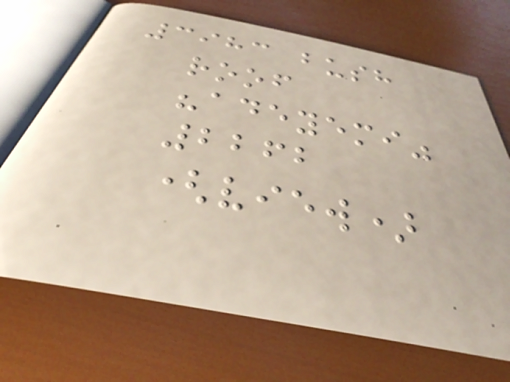3983 bush
roof
"adeyemi"
2262
(view)
